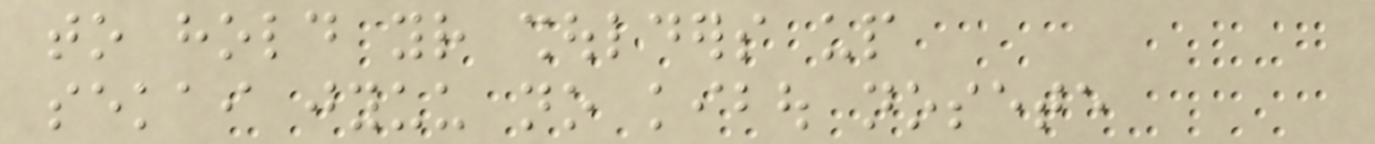to hold your shoulders up
sekai jyuu no kibou nosete
